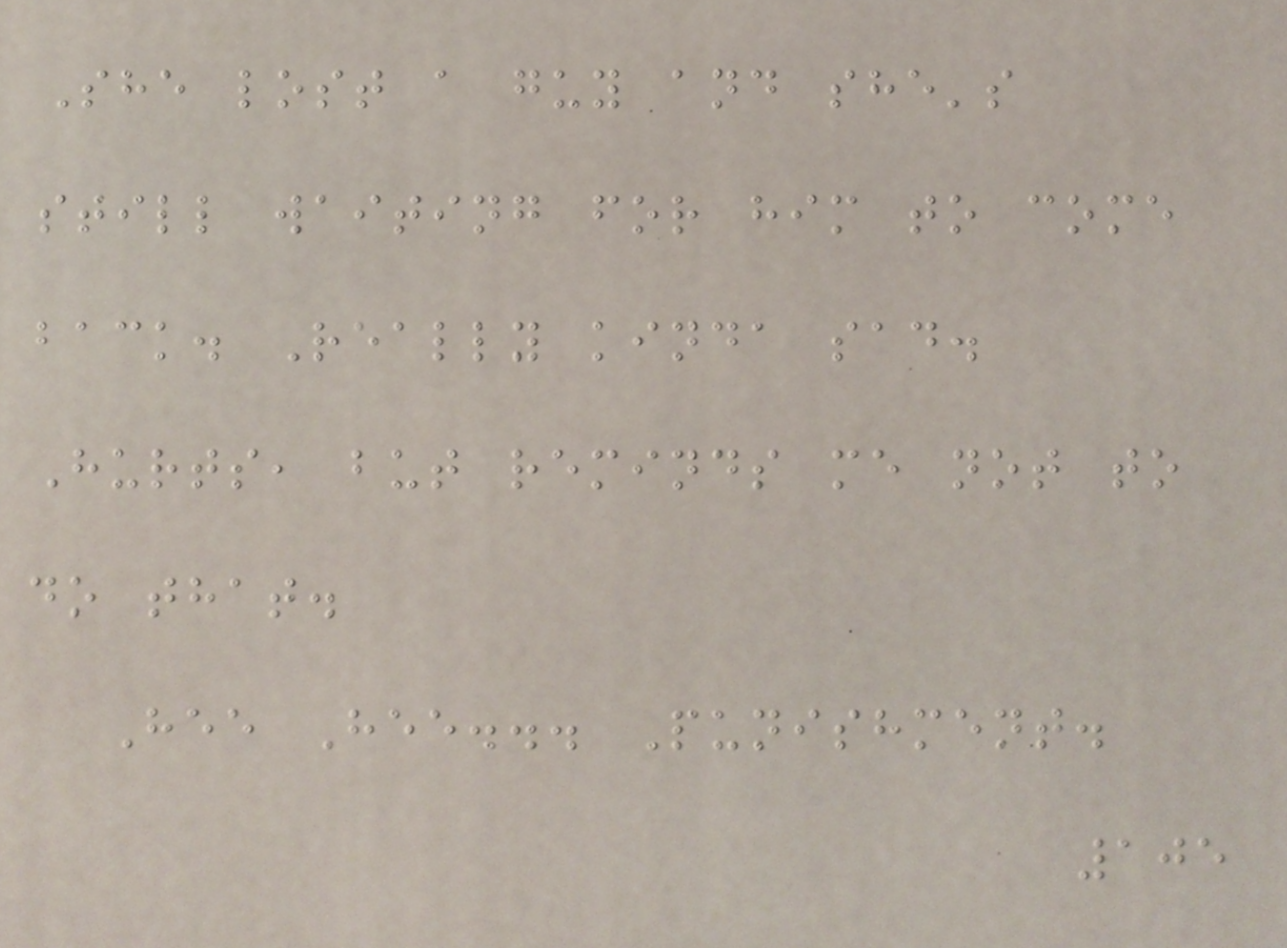She lost a guy and she's
still waiting for him to come
back. Really kinda sad.
Hurts, but reminds me not to
do that.
Hee Hee... Punishment.
105
